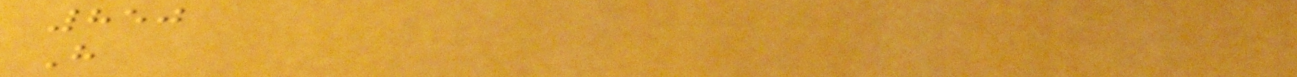850
H
